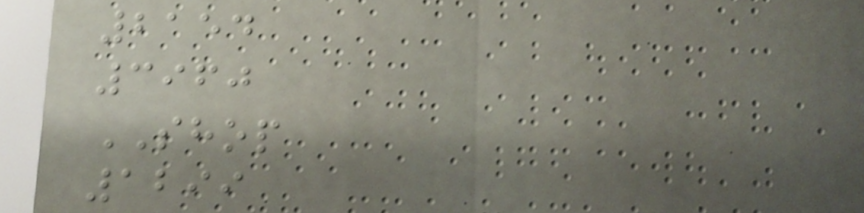2154
3960
SHOP
1299
